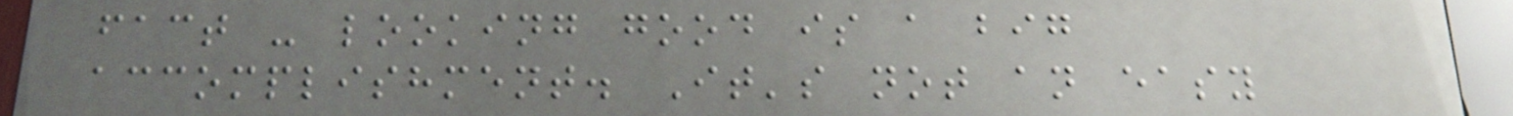fact - looking good is a big
accomplishment. It's not an easy
